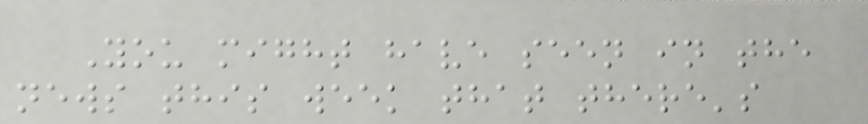You might have seen in the
news this week that there's
